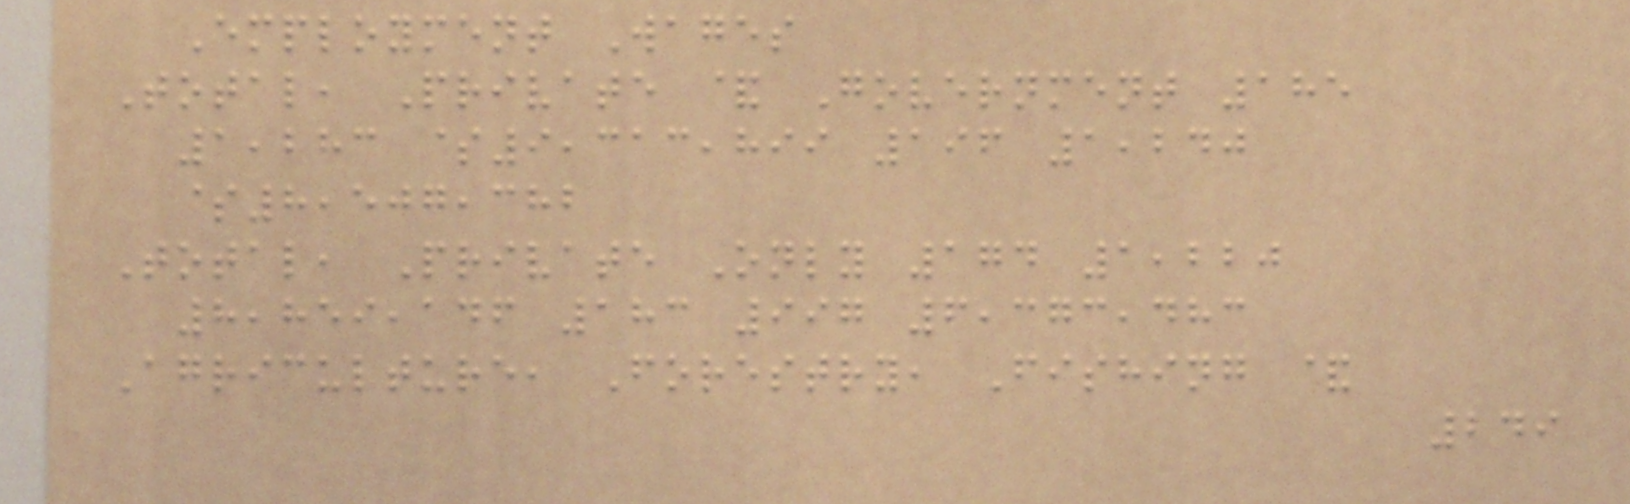Employment Wages
Total, Private & Government 185
1,283 $9,313,899 196 1,240
$8,507,382
Total, Private Only 174 1,220
8,859,146 183 997 6,373,483
Agriculture, Forestry, Fishing &
249
